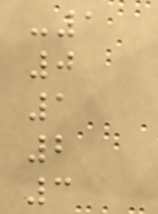-1
0
1
2
3
